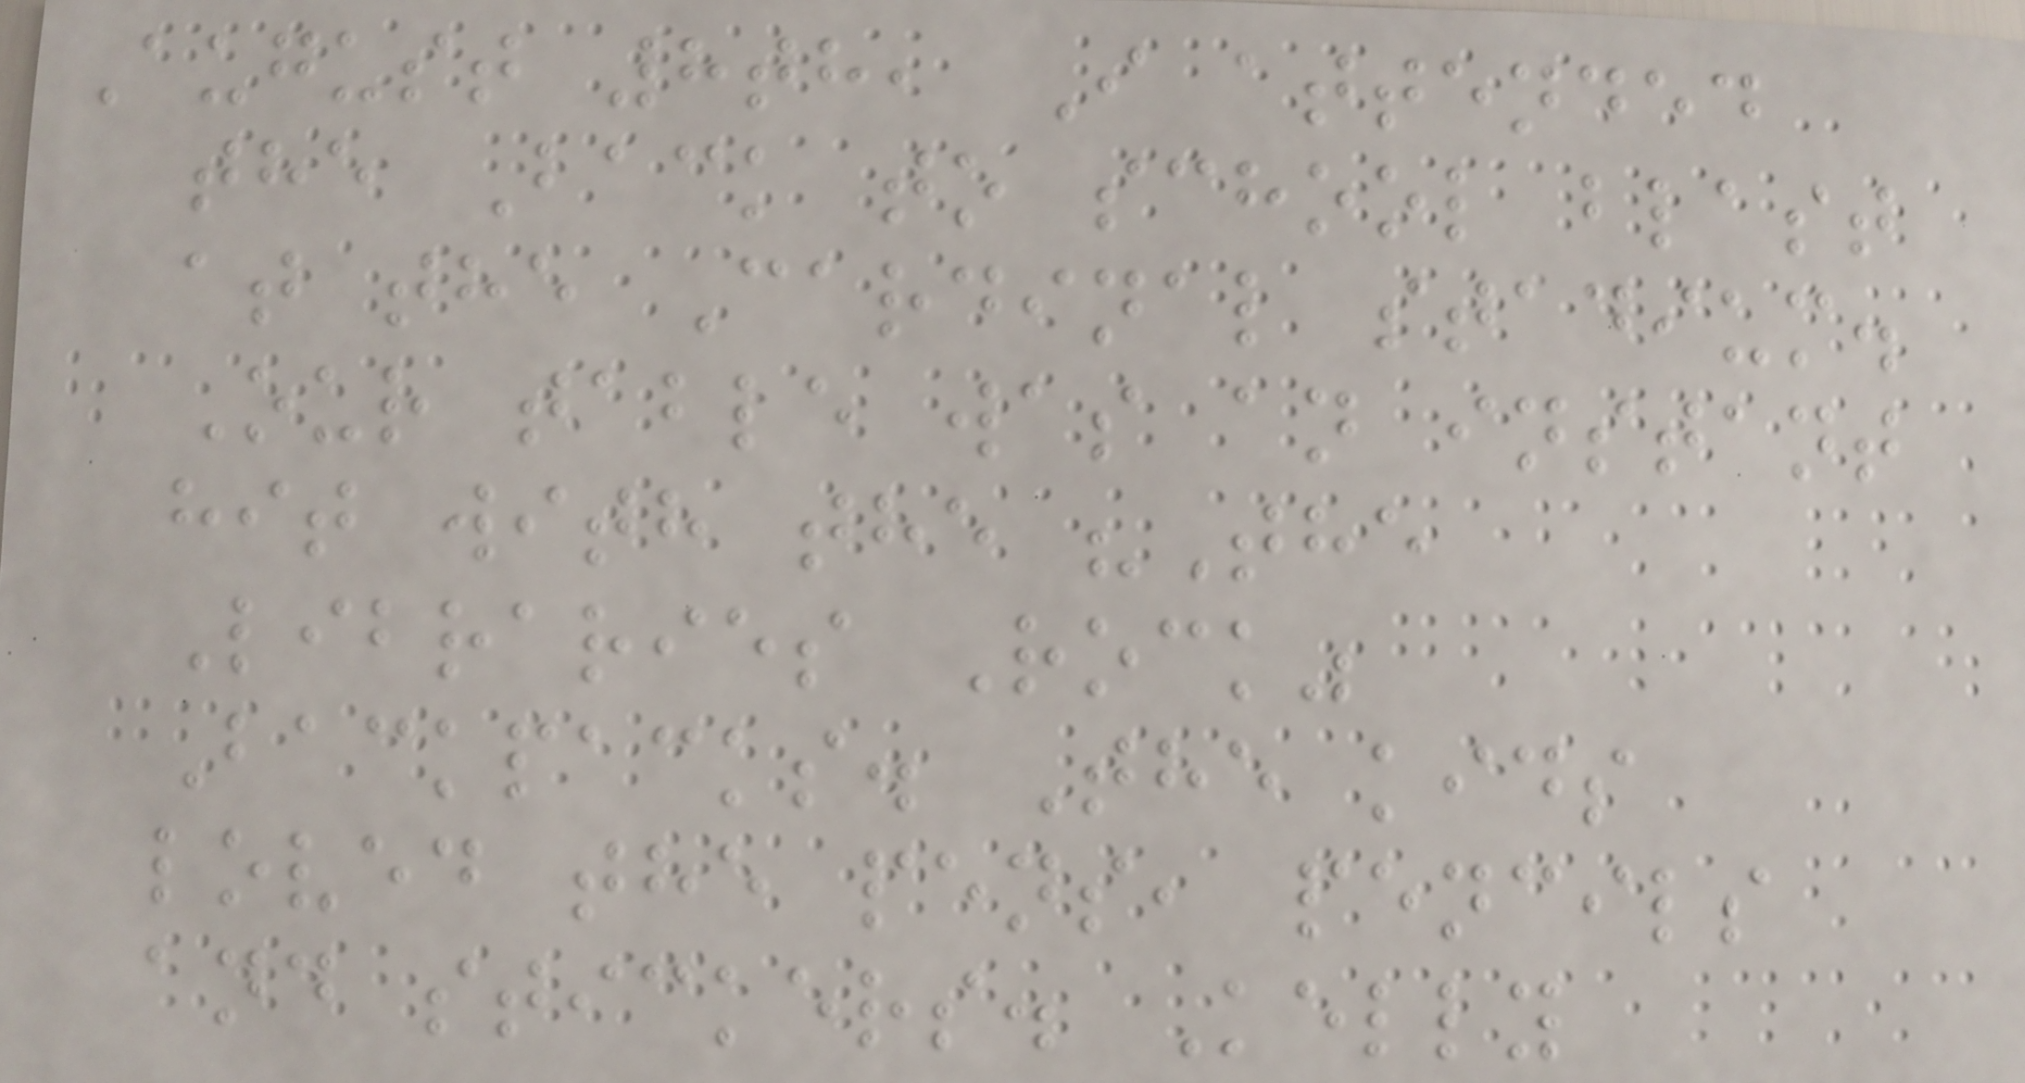August 8th, I attended
the Back to school blast
at the Cardinal stadium.
Our table was an instant
hit with the "The
Libraries Rock"
Backpacks. The kids
loved the pens, pencils
and stickers. Kelly
